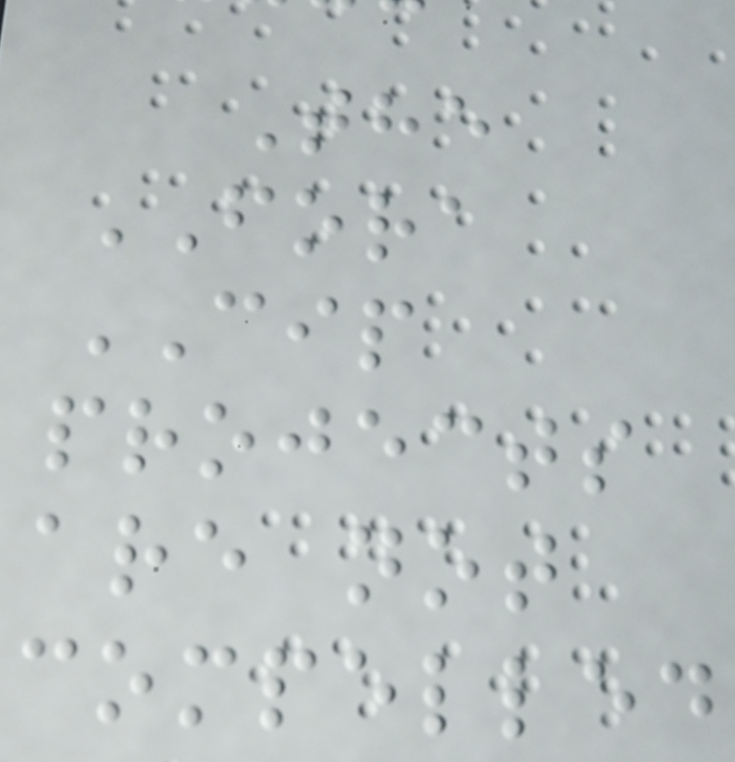The
FORA
CIP
projects
are not
compelled
